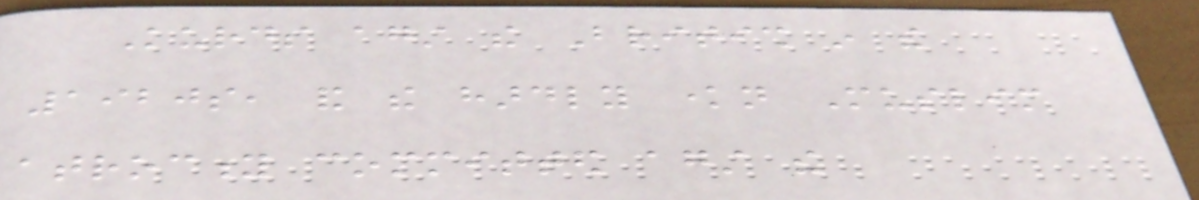Kurds against the British in the
1920s, and the hardly known Muslim
atrocity committed against the
